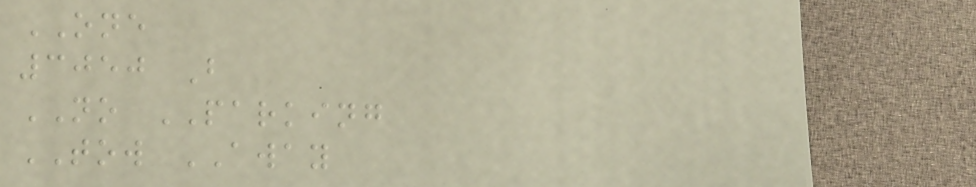ONE
3050 B
NO PARKING
TOW AWAY
